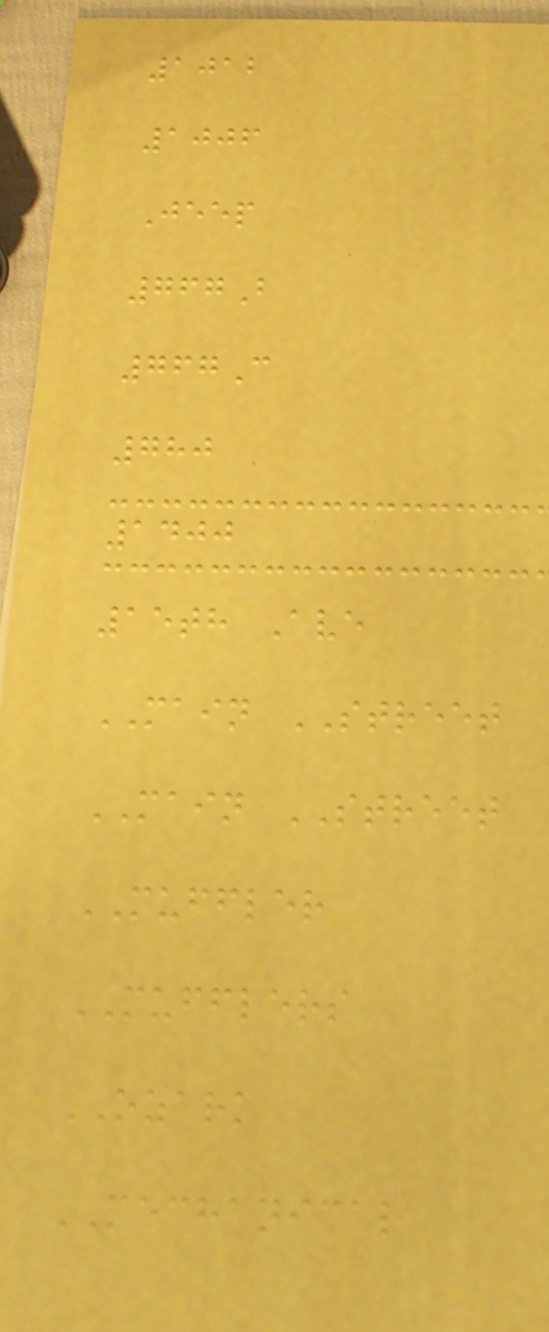1012
1006
Jeep
767B
767C
780
1400
15th Ave
MAIN STREET
MAIN STREET
MUFFLER
MUFFLERS
OZARK
MECHANICAL
